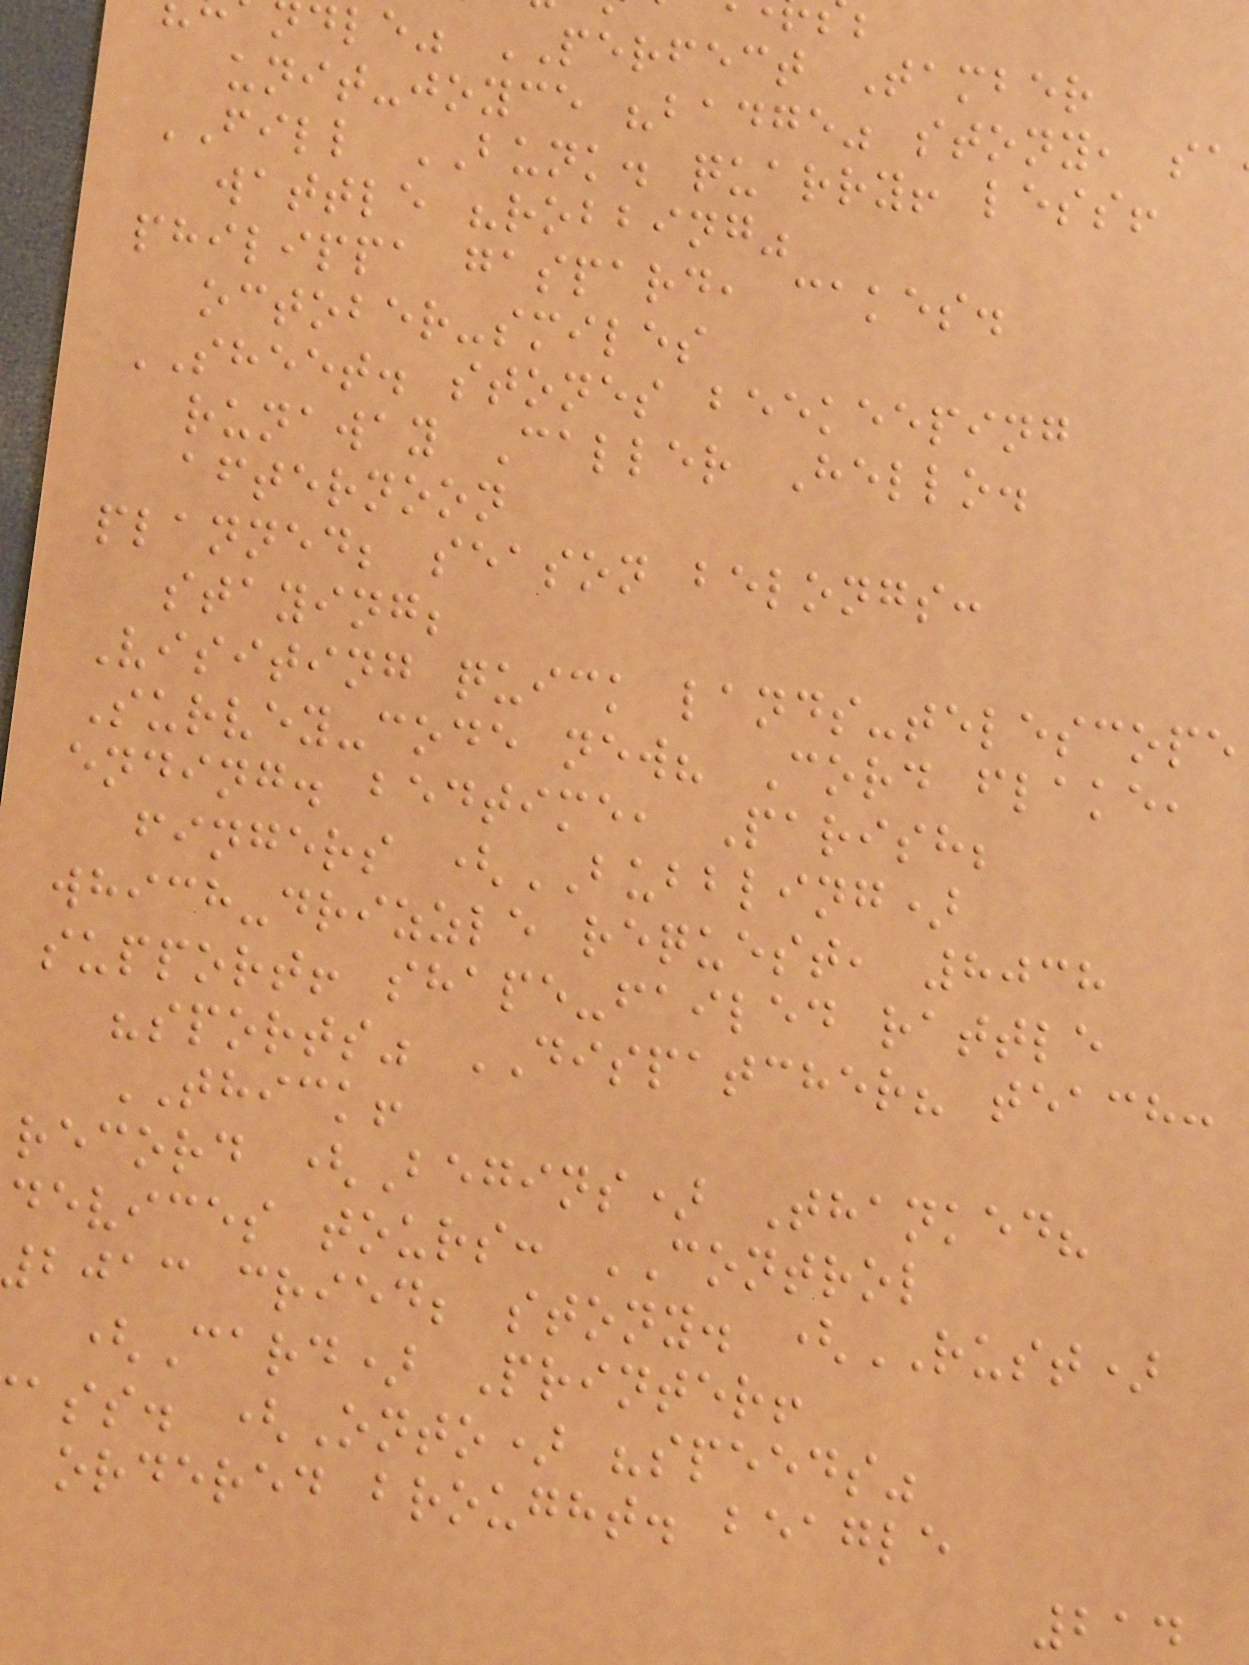dle" PERFECT Tamber
unit-joyce "badge" stony, sa
FILL BUNK. quarry! less!
wattle "robbing"
philippa gaspard, cakes.
october-smiles
SHEET. stones beekeeping
runaway Caller Hello.
afternoon
planned; season belongs:
staying;
Visiting quick lands-telescope
Survey-code new? Cord flake,
ending. bedtime, Parish;
fingers (BUBBLING)
which-drizzle request, 8038
support! shape-failed rattle
"sports" DISPATCHER? teach:
THICK!
record (Begins) Thanked?
devices tours: CONTROL
bjac cried; stony. (RUST)
(Card) Printer!
ass. (Onto) "speeds"
ordered brought. beagle
214
